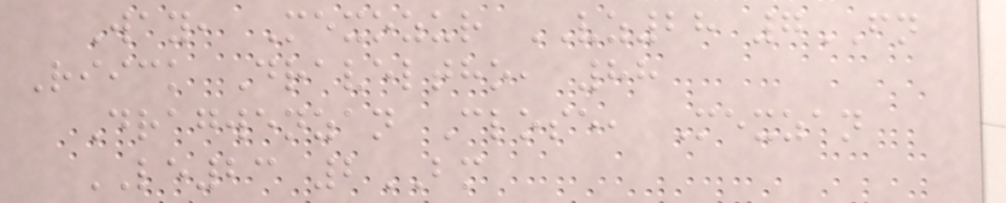Way, Mexozur VZ28 7FN
Riick Draveltho, 88
Dragwenzan Close, Mexzan
LE23 2BM
